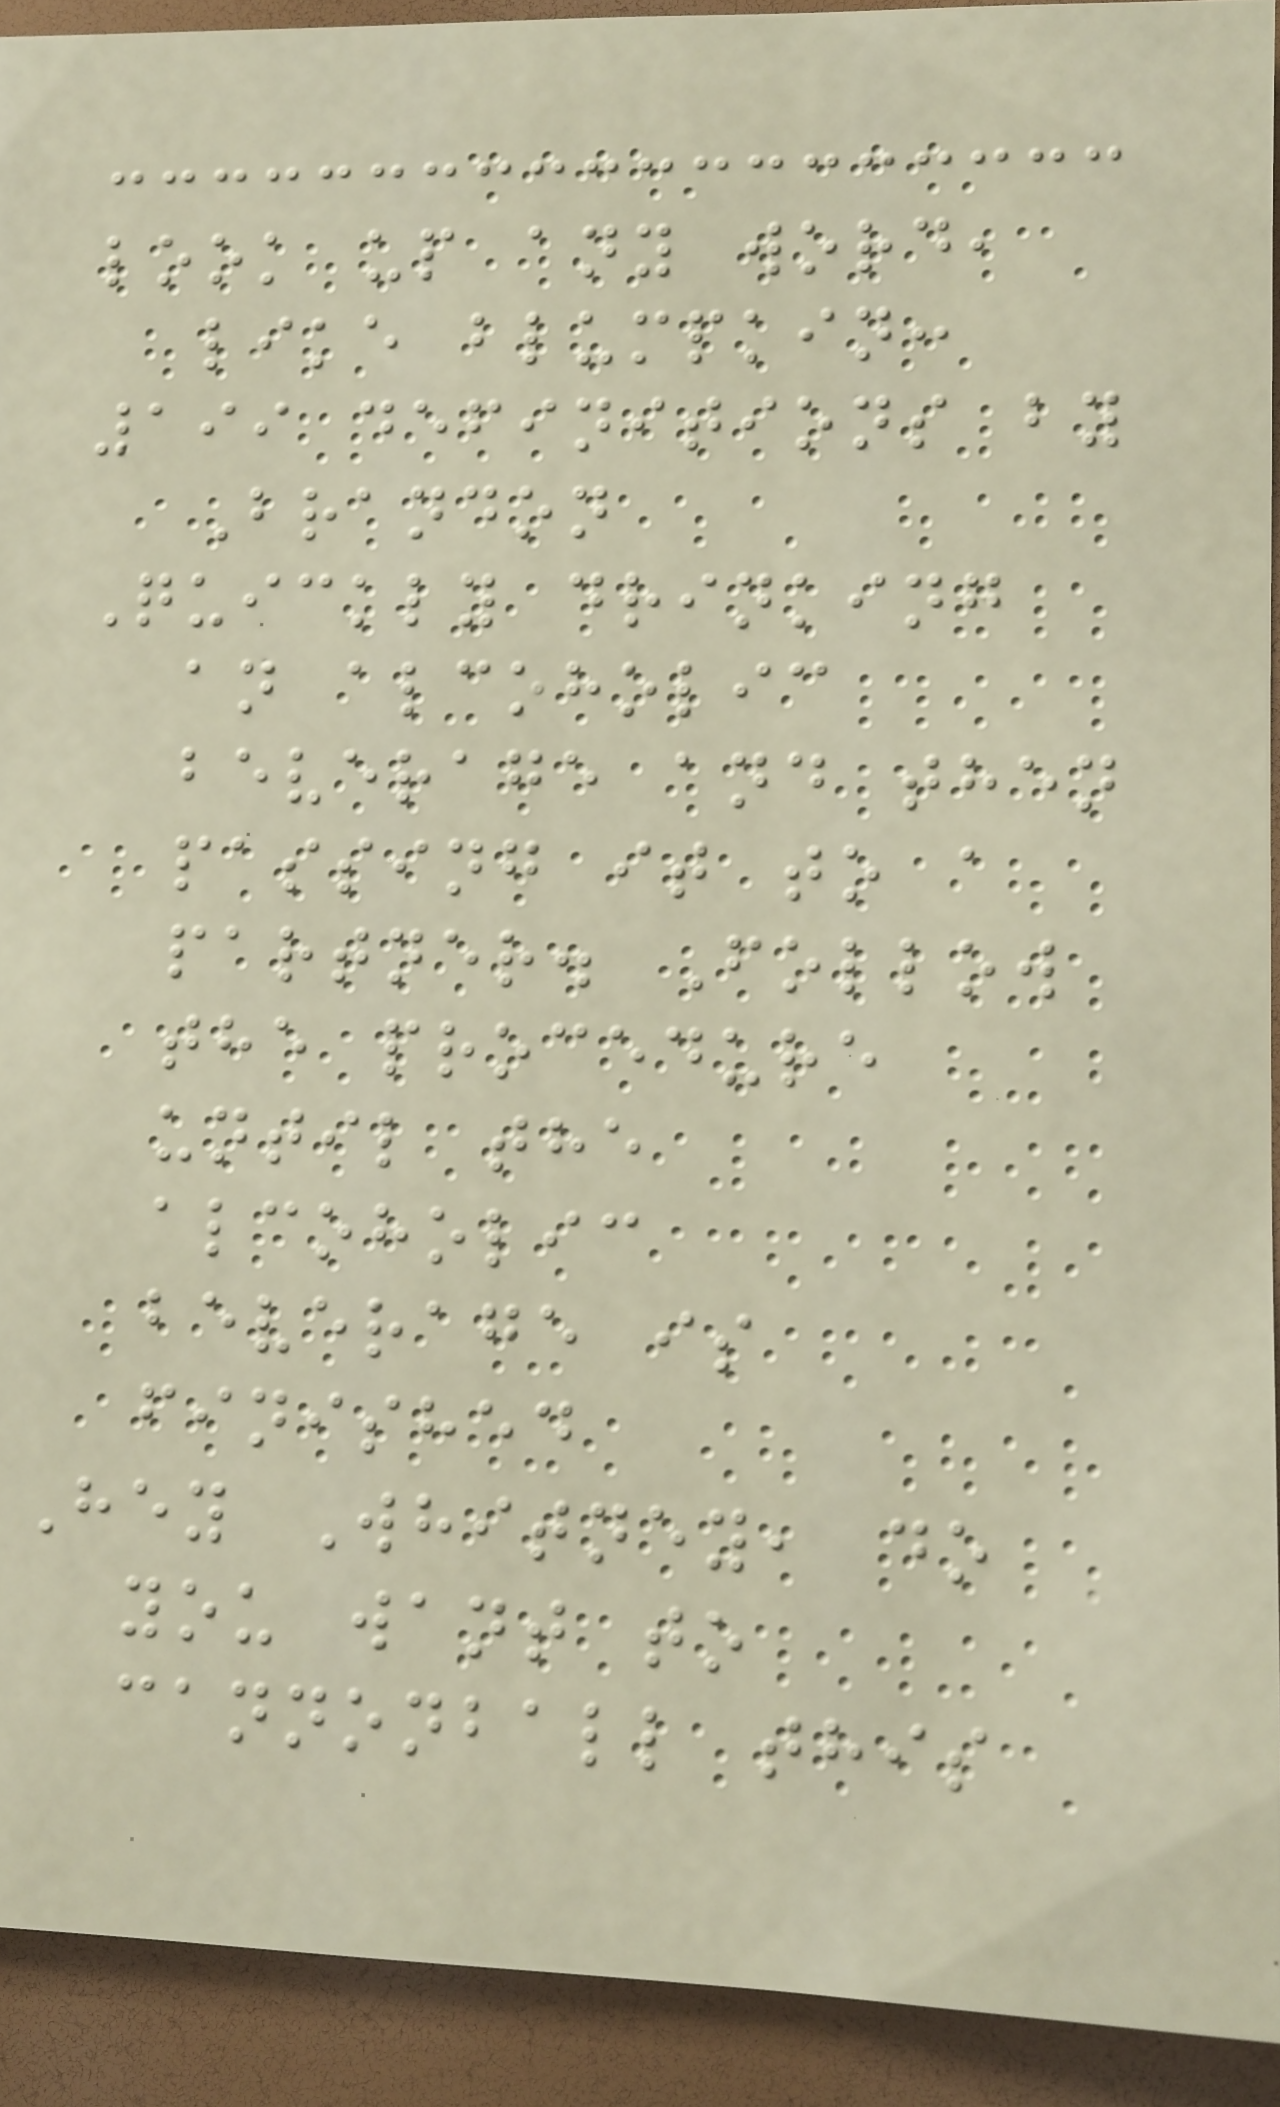look up any word,
like blumpkin:
199 definitions by
Brandon
Quickly drinking
an alcoholic
beverage and then
passing it to a
partner. Follow
the procedure
until the
alcoholic
beverage is
finished
Hey Whitney, do
you want to
cannonball this
